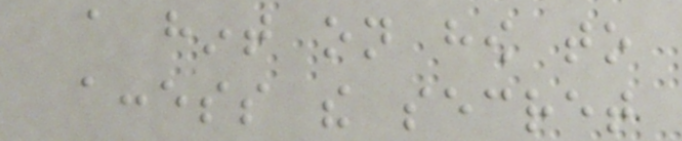a hint on how to
access the secret
